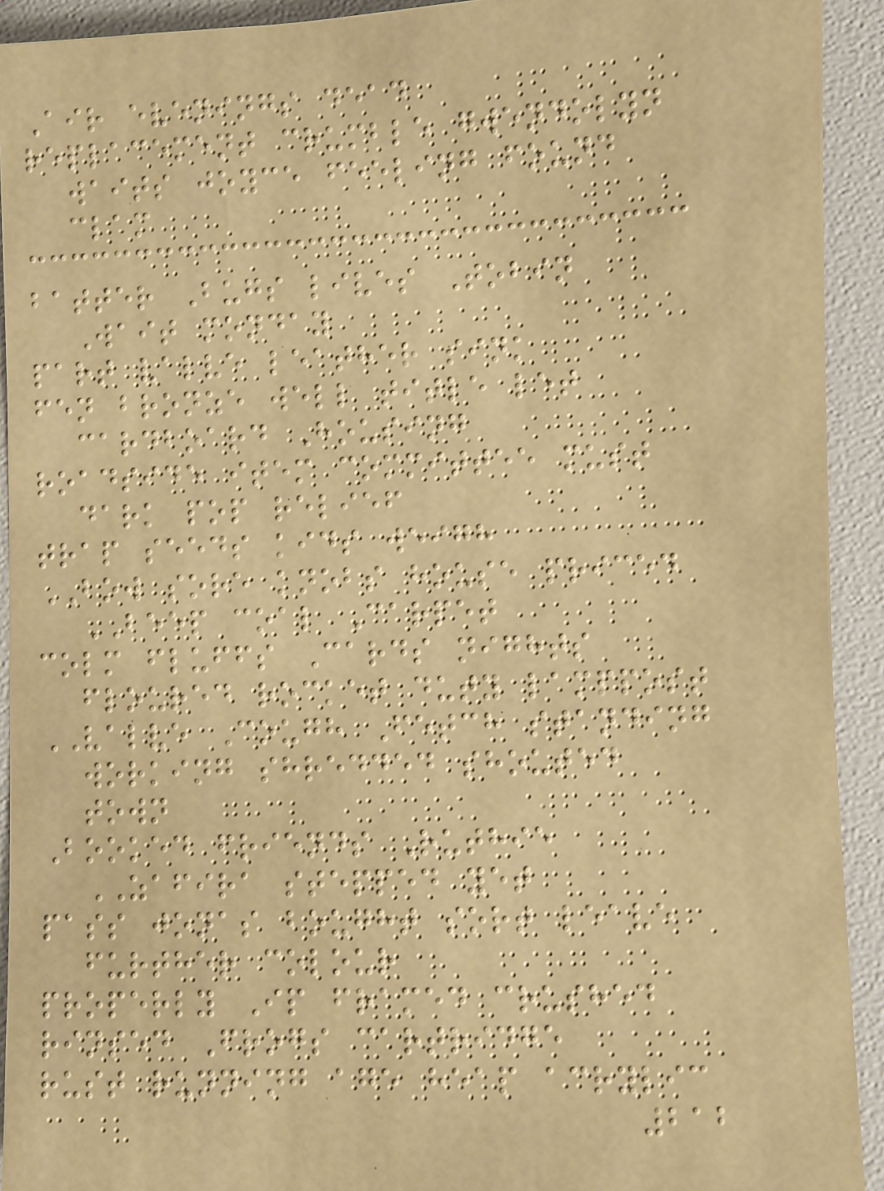Air evenings dead
replacement crumble gwendolyn
waits joyce feeling found
clam
batter Bugs lives Tobin
Wait monday
part valve leather sink
fen bronze well title let
cardboard Housing
roadside item committee must
dark pop relief
trap seeds kids weigh
BOW sore knobs house priced
BEEP coal Carpet
colm fluffs Cards nights
floured rocket duty lamppost
VALVE Cough Fetch standing
working shredded shouted
town
Booked friends Ruthie
ZAFIRA stepped yet
pass jonas bought sort leave
further colour
properly Ip framed crushed
rinsed Frogs cartridge
rust running age heap acrylic
212
